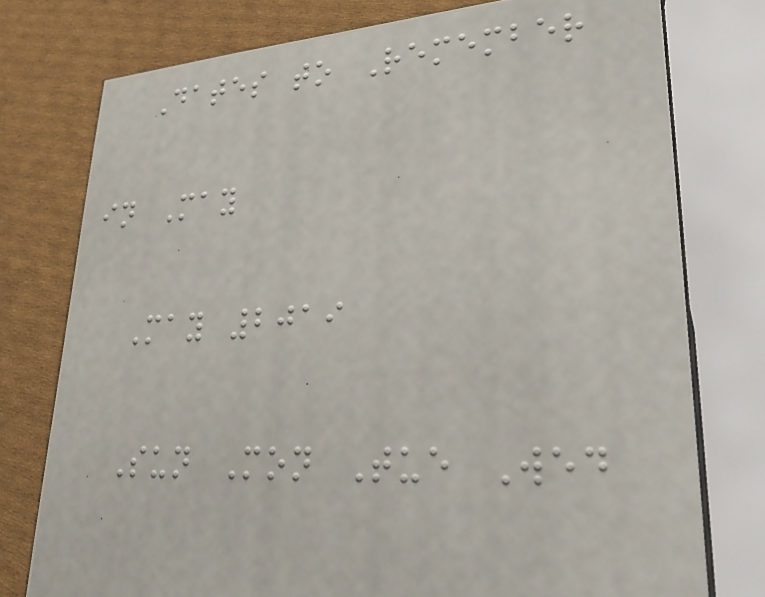Dates to Remember
in May
May 2019
Sun Mon Tue Wed
